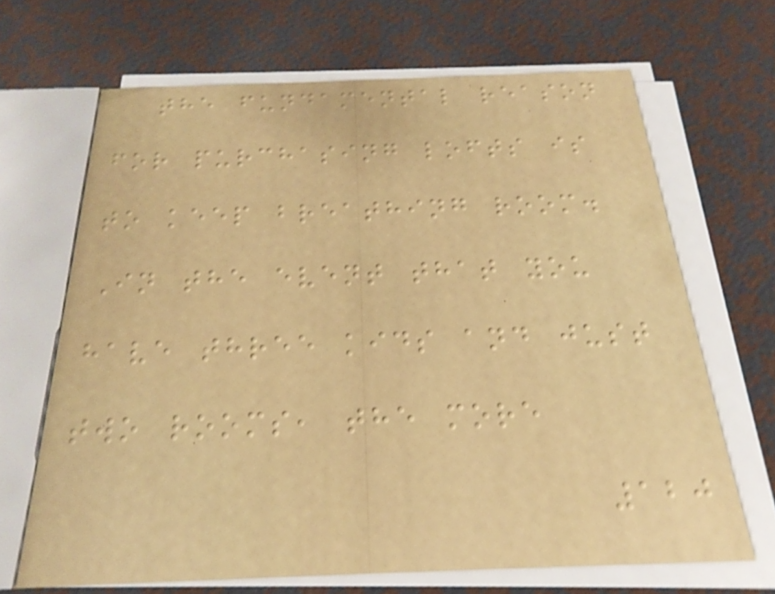the fundamental reason
for purchasing lofts is
to keep breathing room.
In the event that you
have three kids and just
two rooms, the more
120
